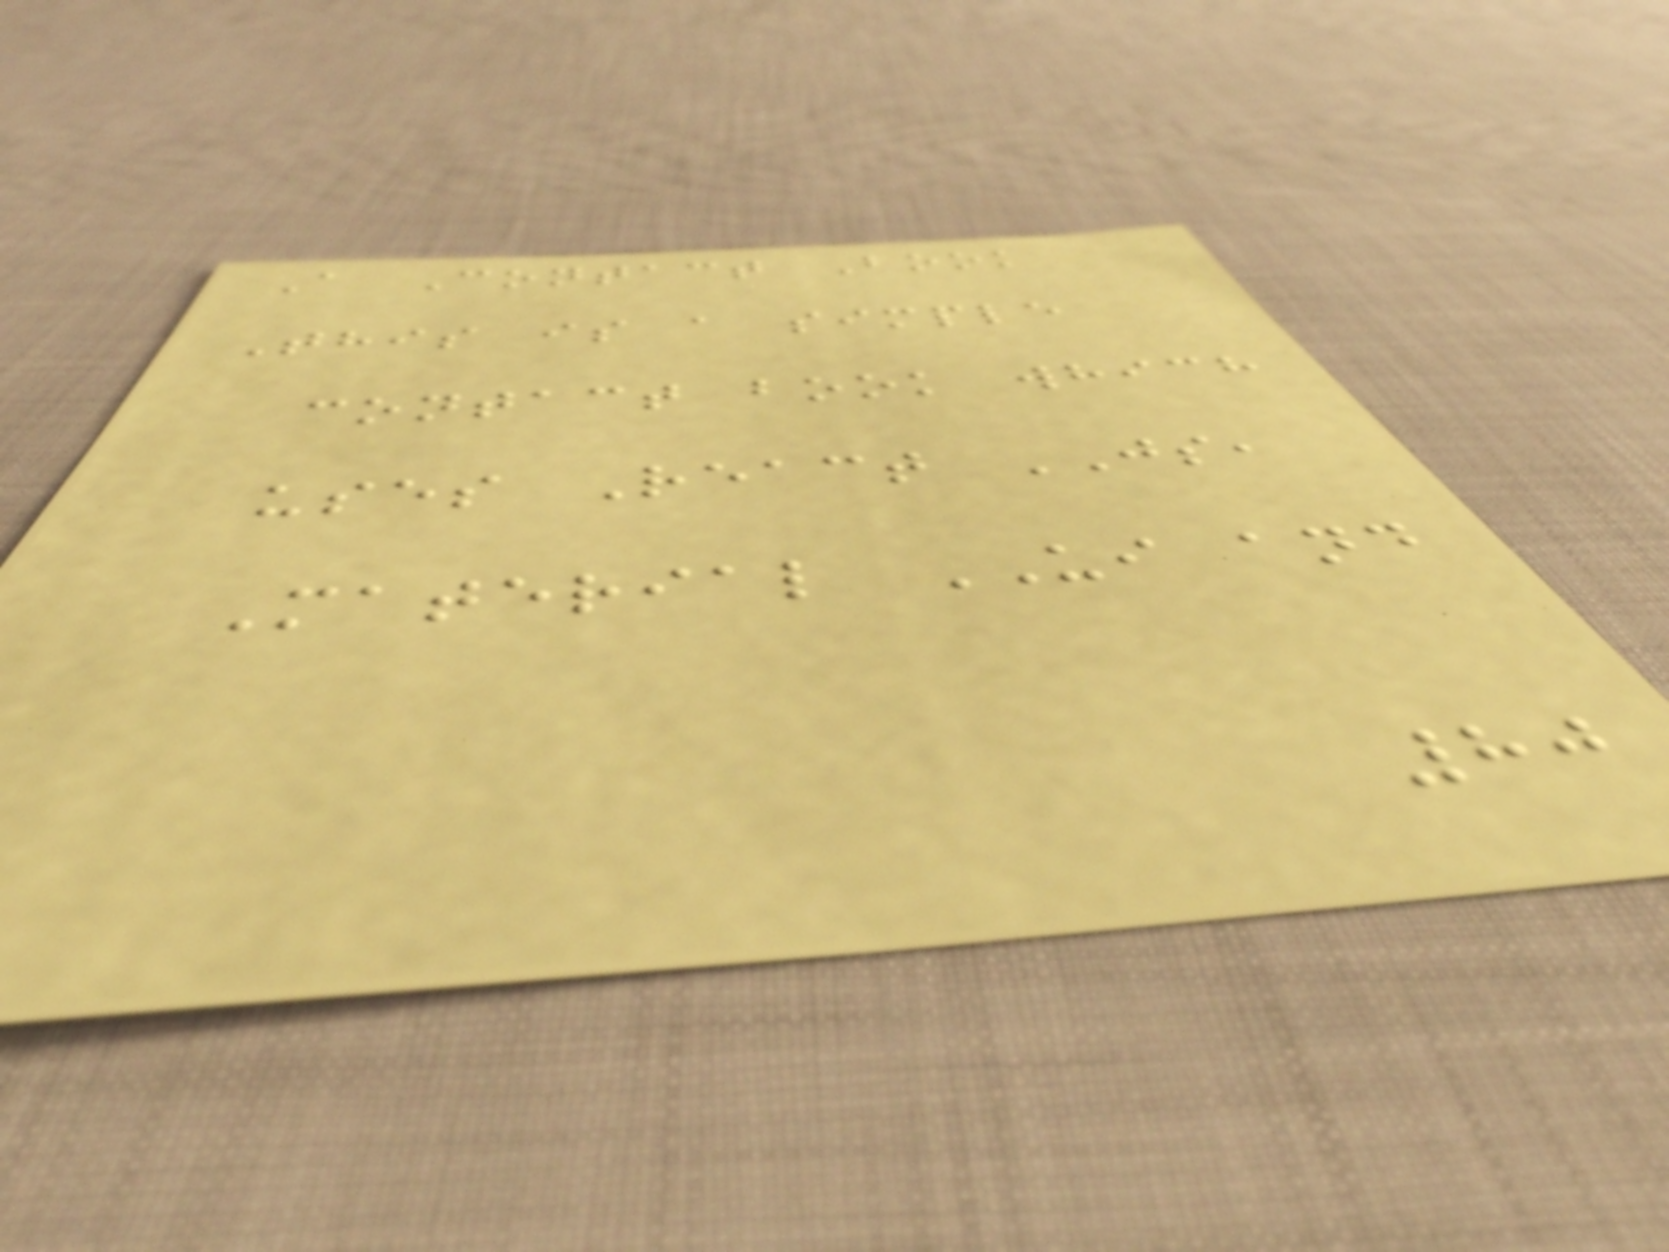A Contact Book
This is a simple
contact book which
uses React JS,
Material UI and
80
